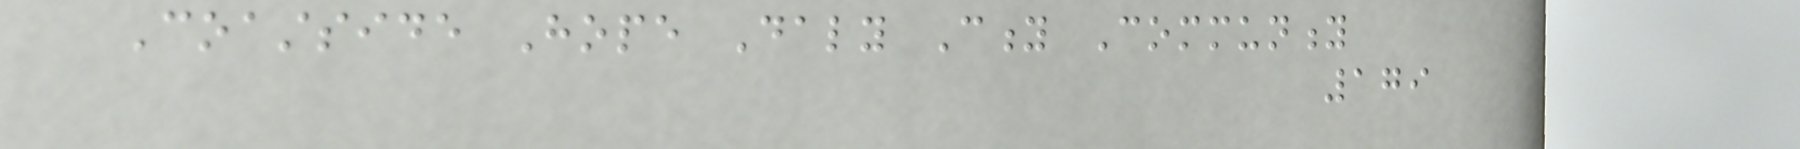Coastside Hope Daly City Community
179
